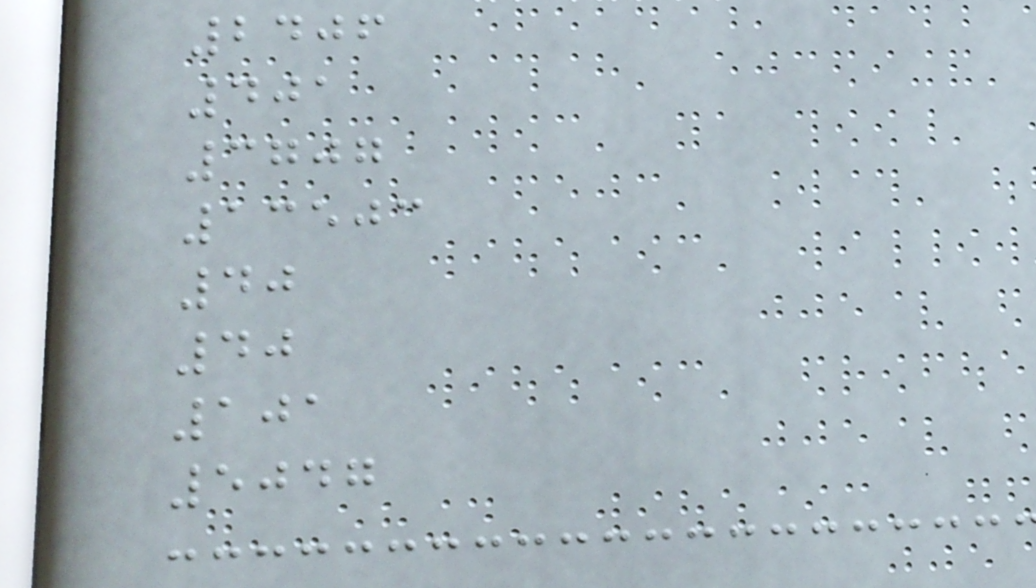2406
401
3707
13503
40
40
101
5047
